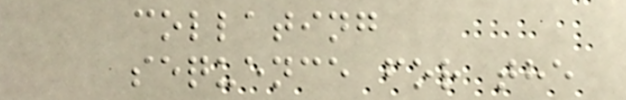collating
sequence for the
